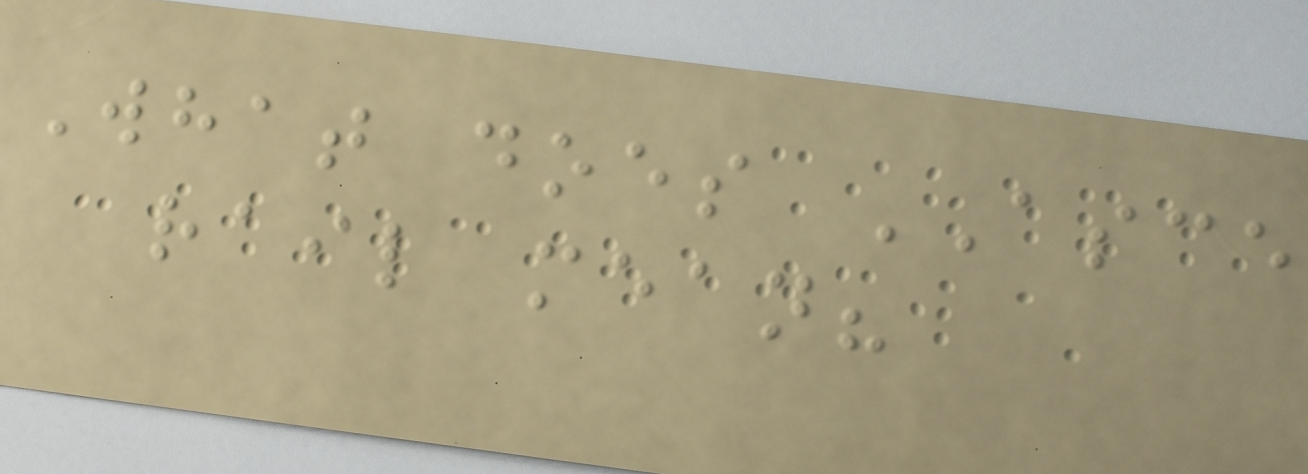What does ASCE
rail mean?
